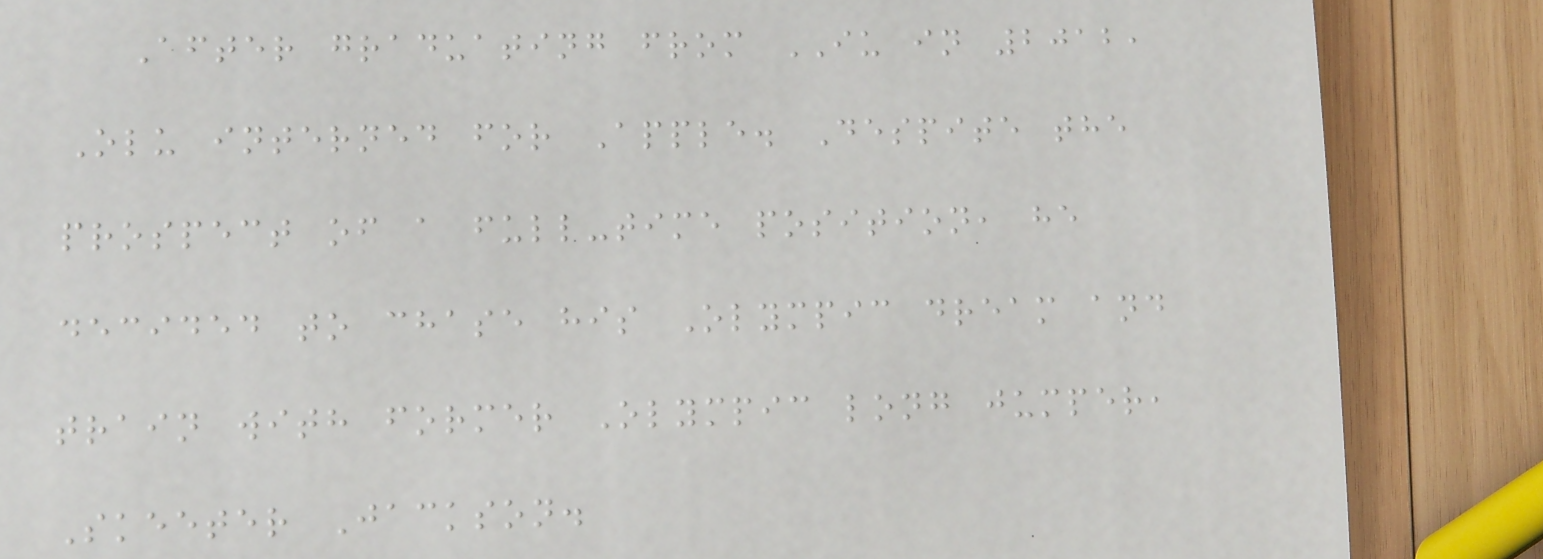After graduating from IU in 2012,
Olu interned for Apple. Despite the
prospect of a full-time position, he
decided to chase his Olympic dream and
train with former Olympic long jumper,
Skeeter Jackson.
